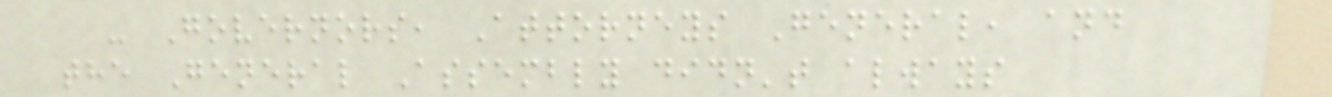- Governors, Attorneys General, and
the General Assembly didn't always
